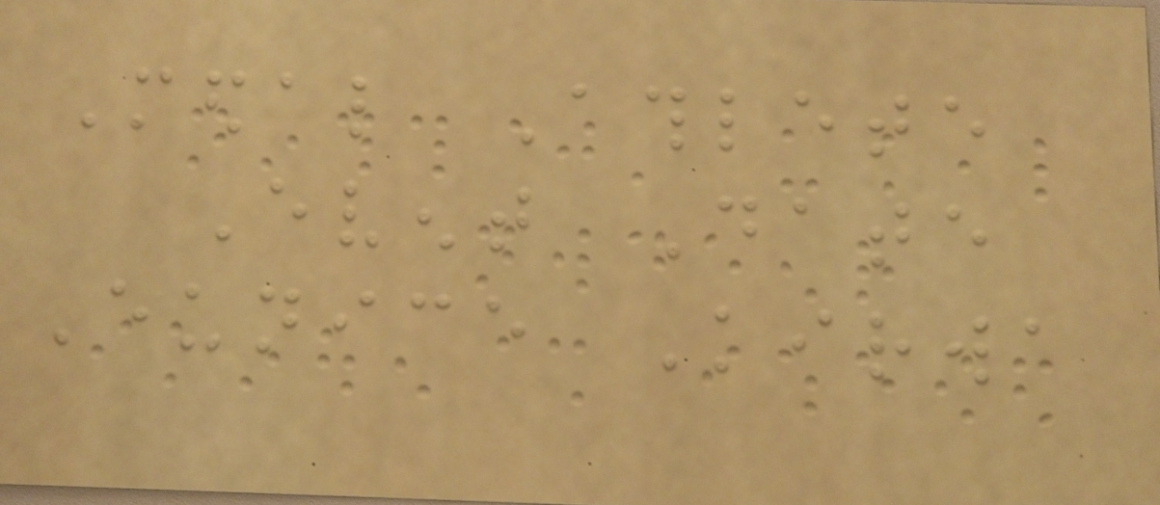Medal Athlete
Event Date
Eunice Kirwa
